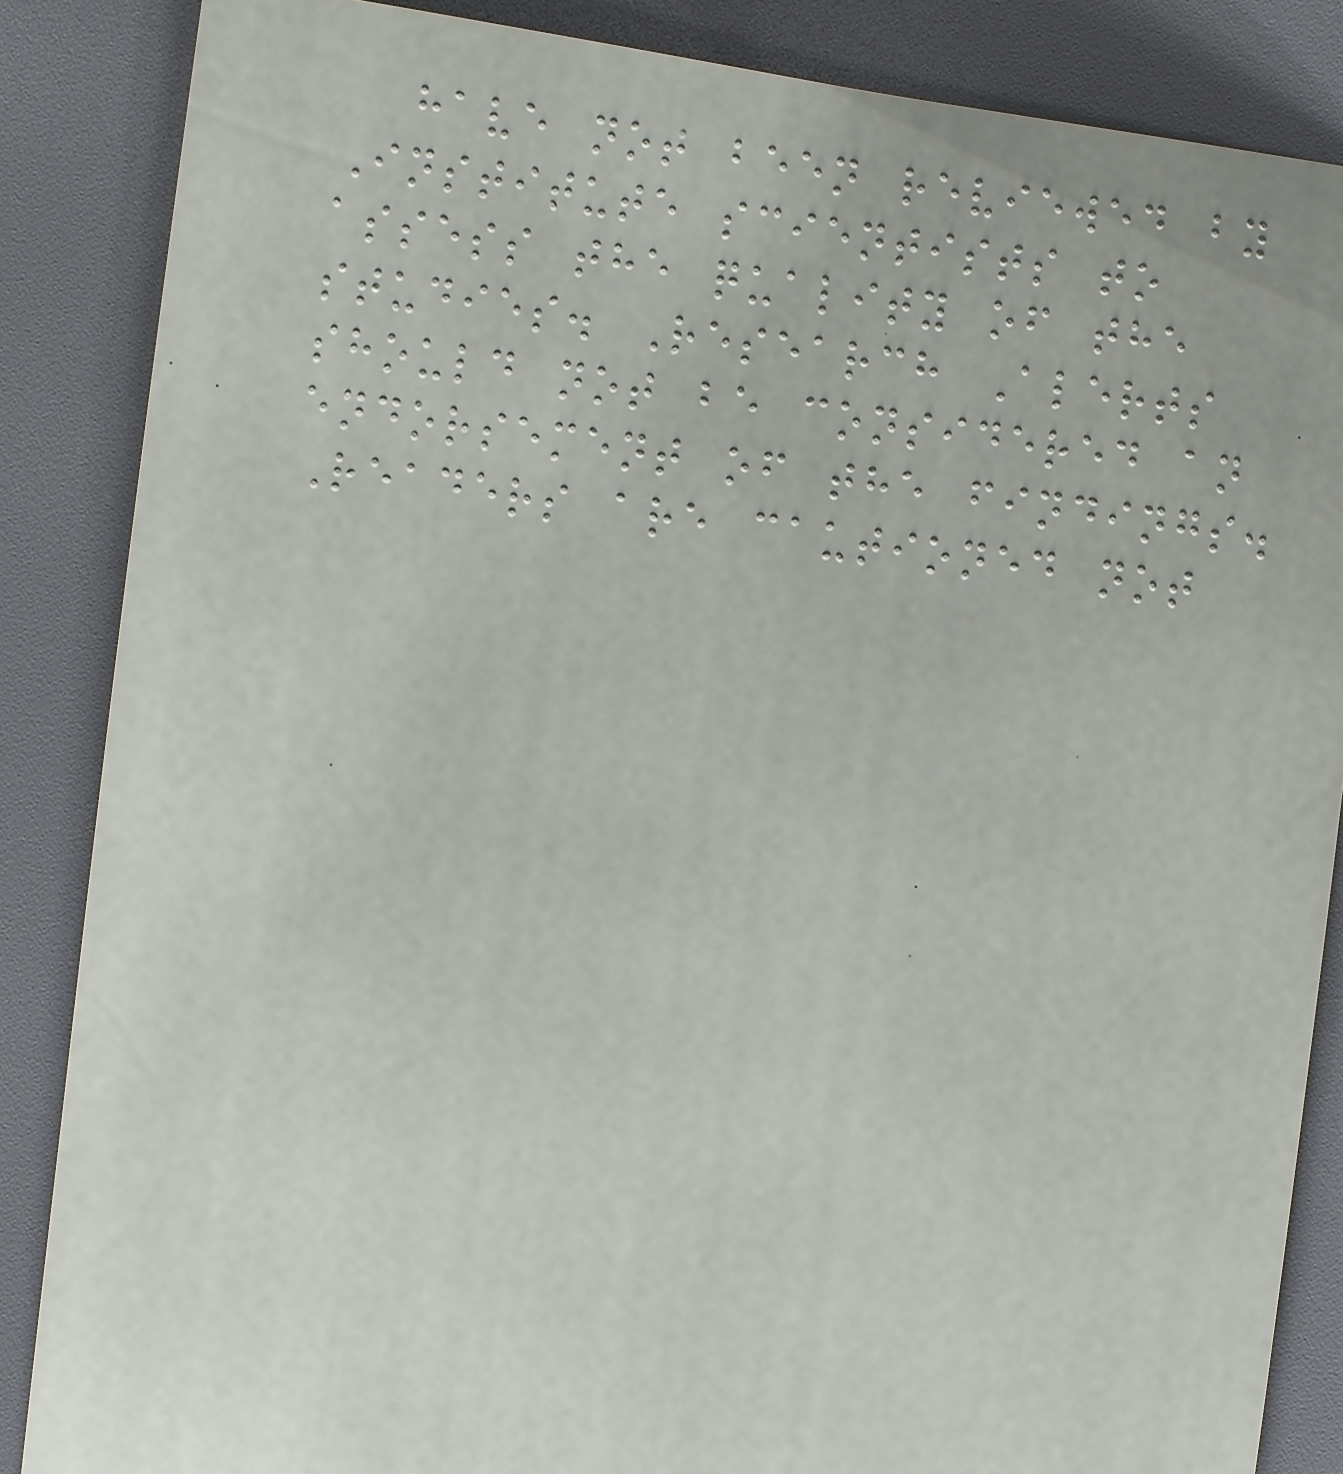have not been reviewed by
Institute scientists to
assess the quality of the
studies. Research Alerts
should not be considered an
endorsement of the findings.
Readers are cautioned not
